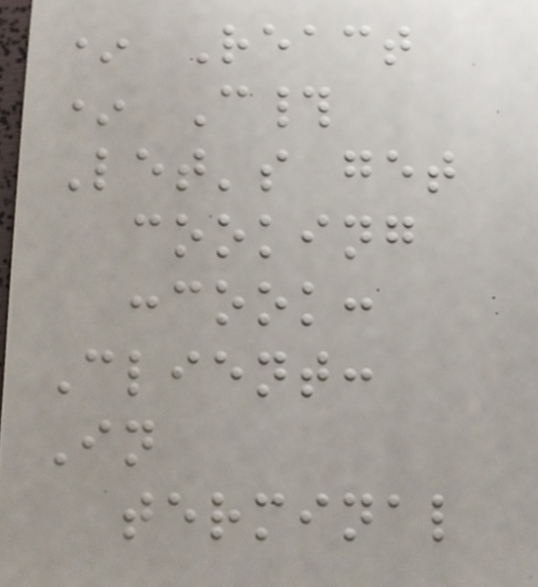* React
* C#
Let's get
cooking
:cook:
Client:
In
terminal
